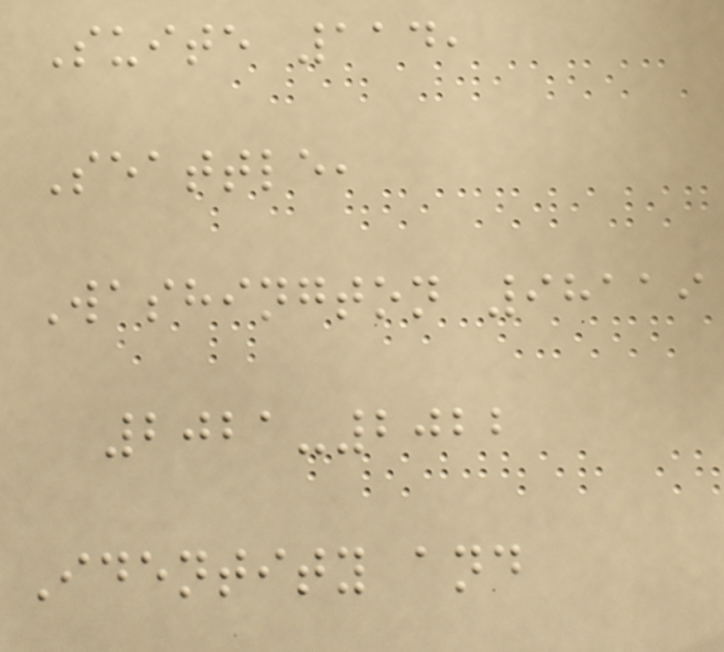Suite 114,
Seattle,
Washington 98119
2021-2022
Identity and
